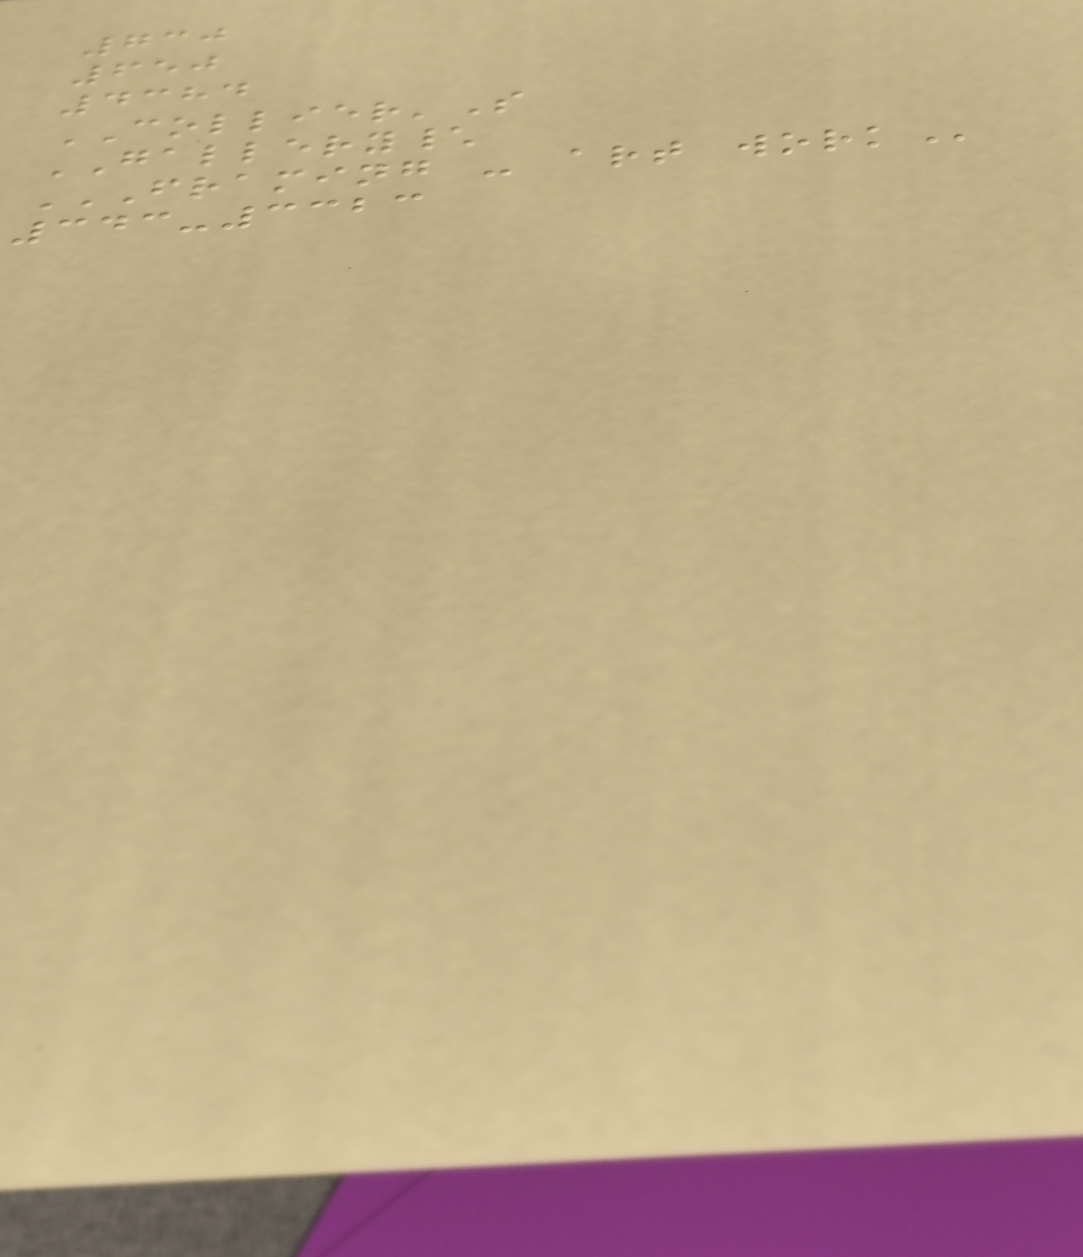730
650
4384
COLLIER'S
GALLERY\
FRAMING - ART WORK
343-3323
